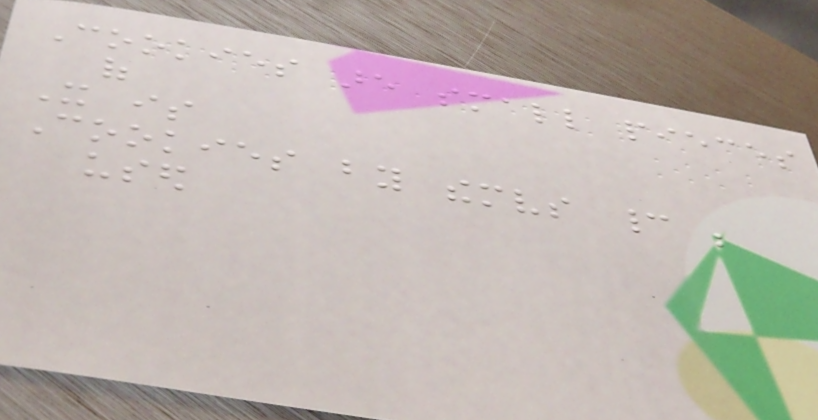Cookies are small pieces
of
It is
Cookies by themselves cannot be
used
